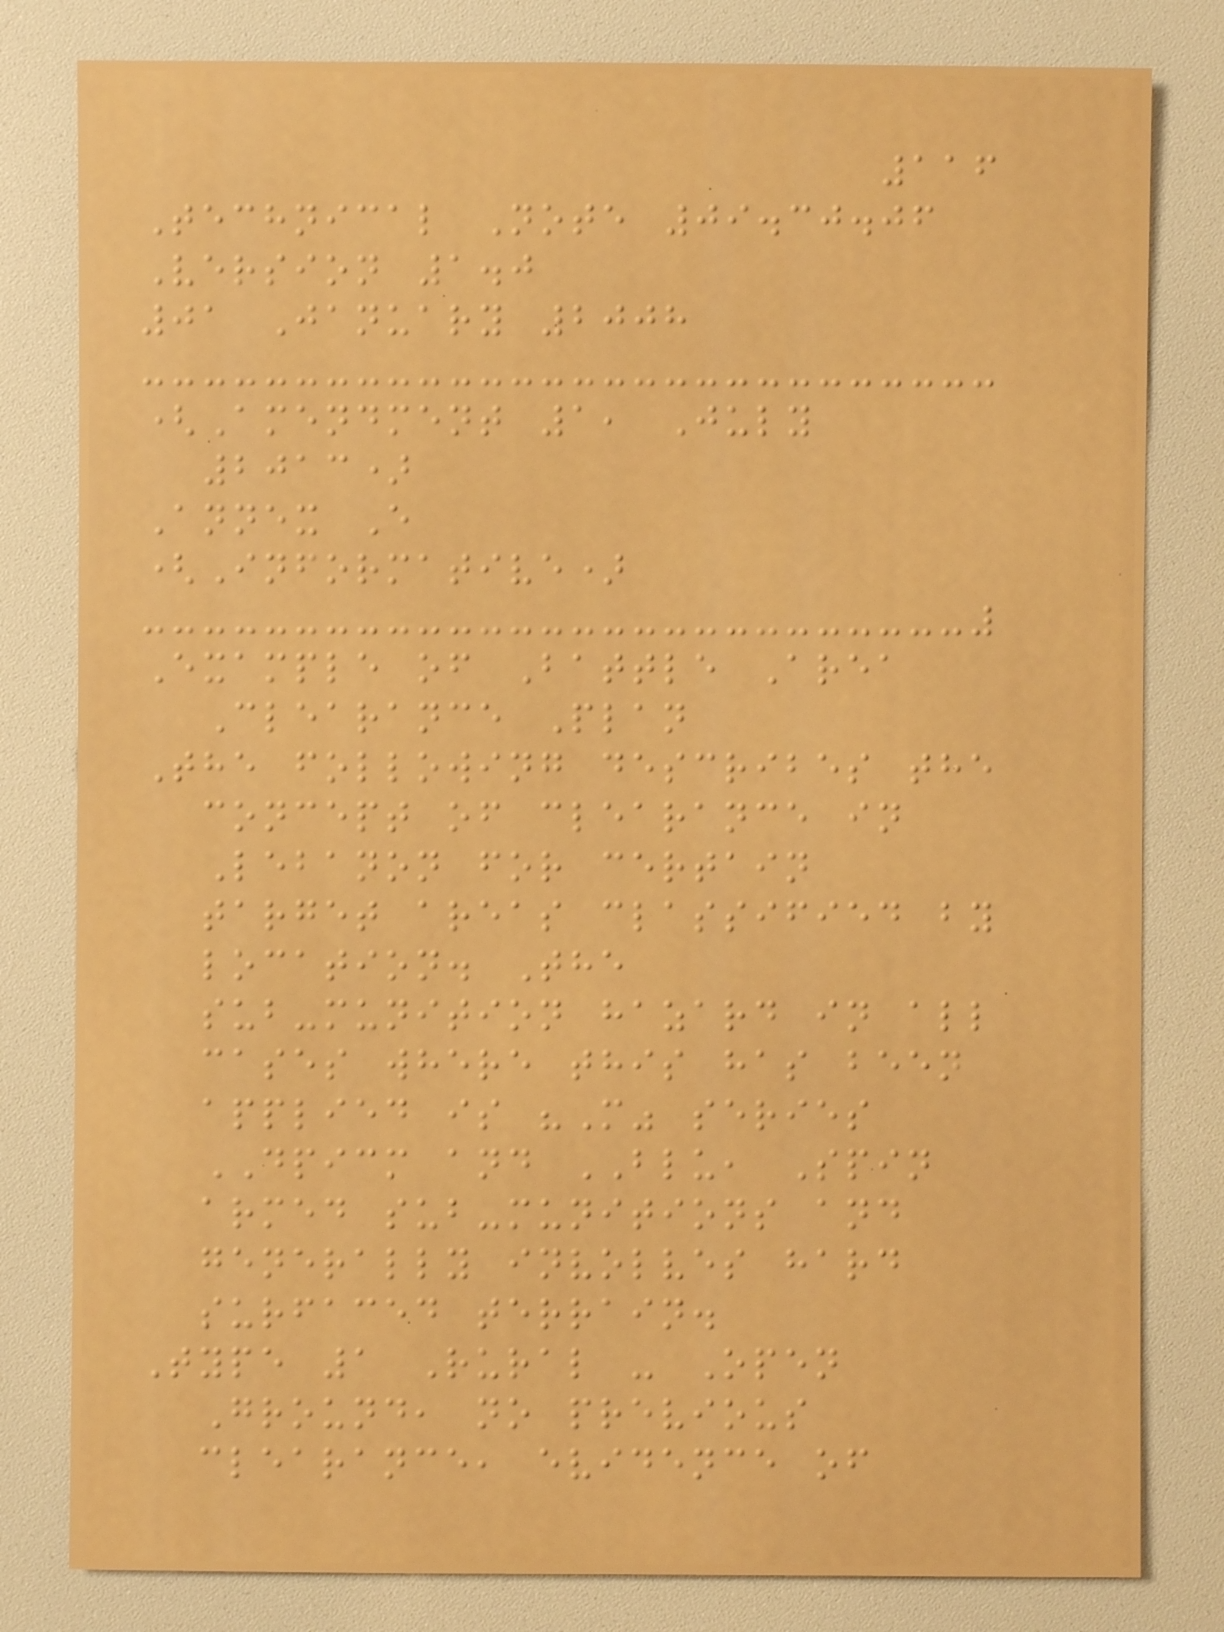116
Technical Note 09.30.06
Version 1.0
01 January 2008
(Amendment 1, July
2013)
Annex E
(Informative)
Example of Battle Area
Clearance Plan
The following describes the
concept of clearance in
Lebanon for certain
target areas classified by
location. The
sub-munition hazard in all
cases where this has been
applied is "M" series
DPICM and BLU, Spin
armed sub-munitions and
generally involves hard
surfaced terrain.
Type 1 Rural - Open
Ground, no previous
clearance, evidence of
